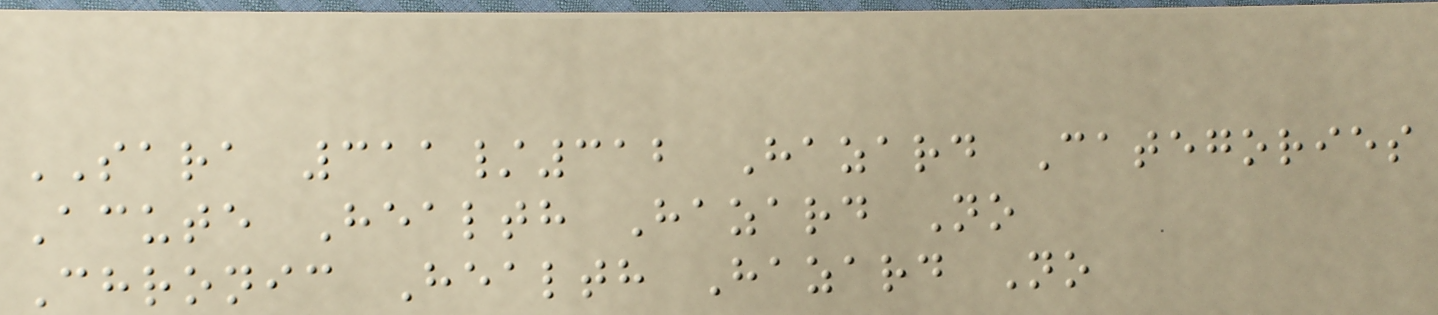SARA 311/312 Hazard Categories
Acute Health Hazard No
Chronic Health Hazard No
